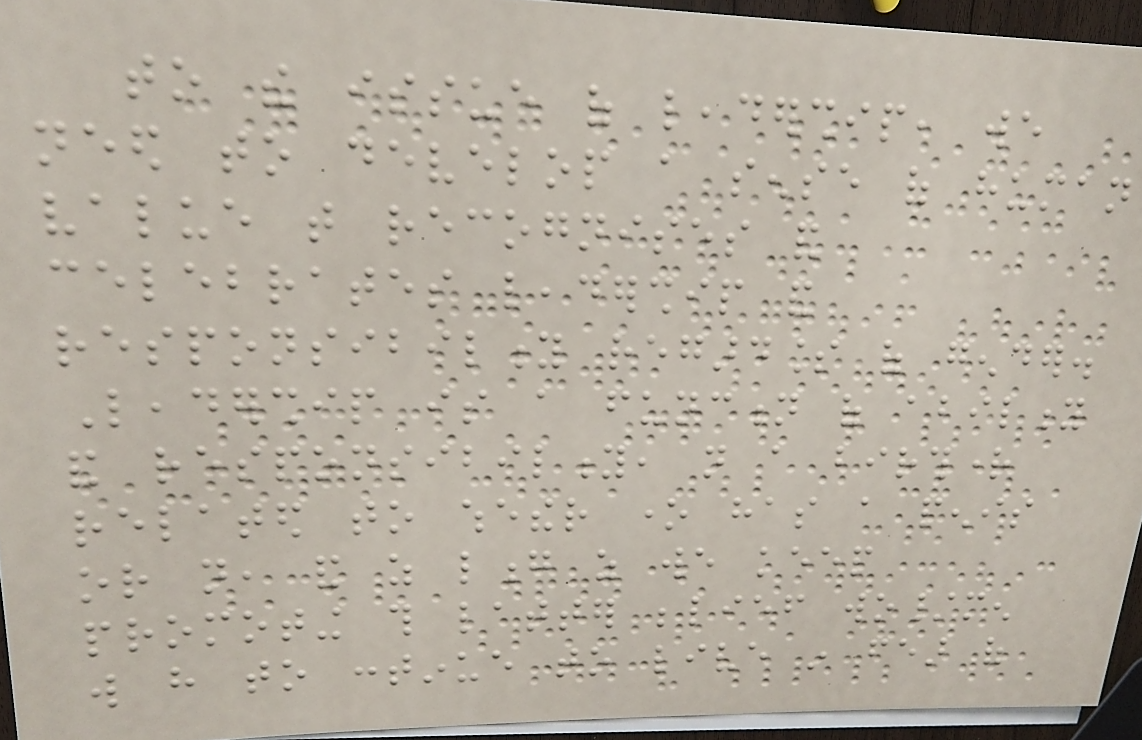to the issue of leadership, we
need to develop a sense of human
value that recognises and
celebrates leadership and
responsibility regardless of gender.
Leadership is a function of ability
and responsibility, not a birthright
related to whether one has a penis
or not, and as long as we keep
promoting this latter belief wo/men
will have to continue to live in fear of
